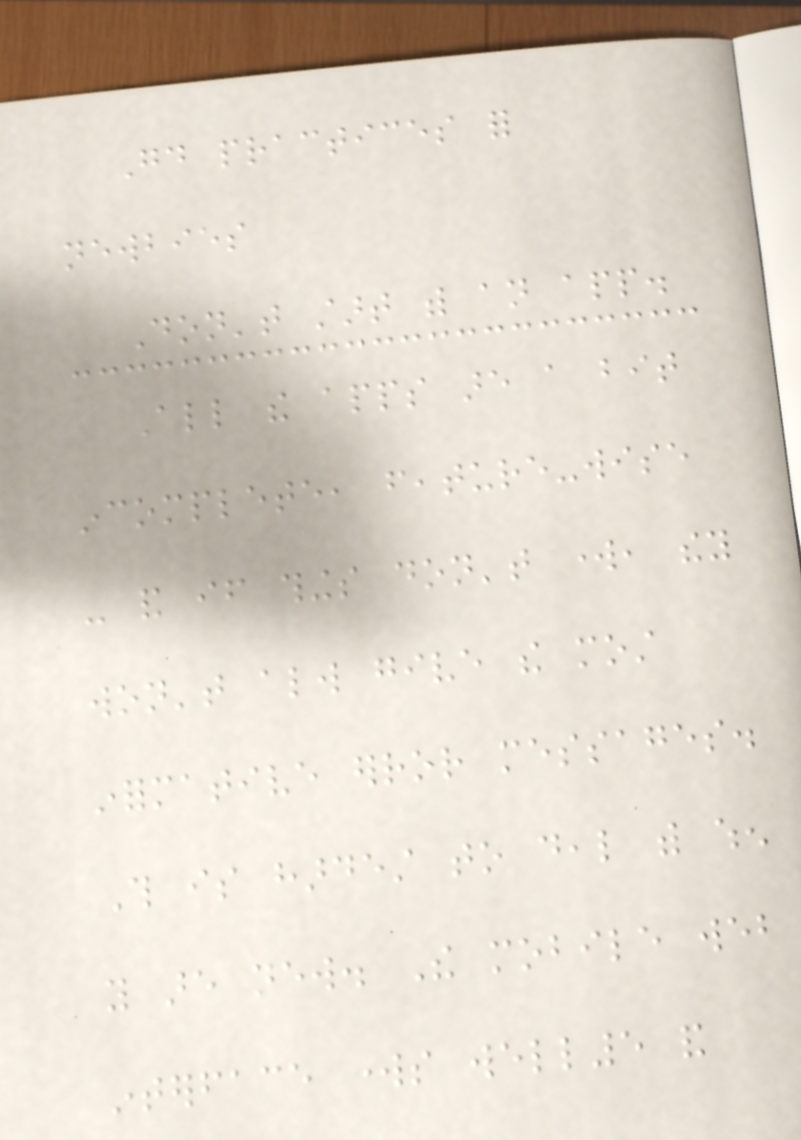Good practices for
newbies
Don't start with an app.
All the apps are a bit
incomplete, feature-wise
- and if things don't work, they
won't always give the most
informative error messages.
This is hardest to deal with when
you are new. The mobile web
interface works well5 and
